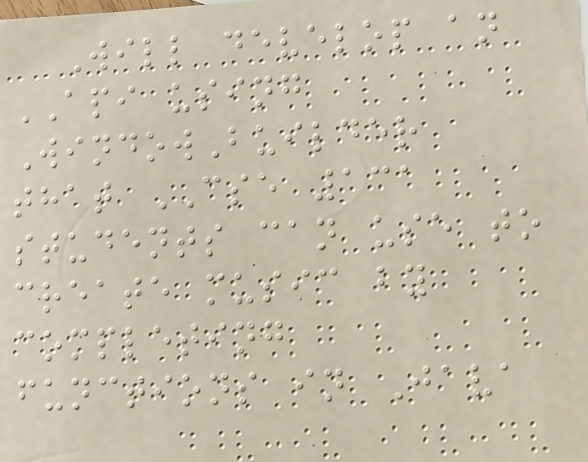Will develop an
API using
WindowBuilder
that CSE 131
students can use to
create music by
completing
functions in Java
